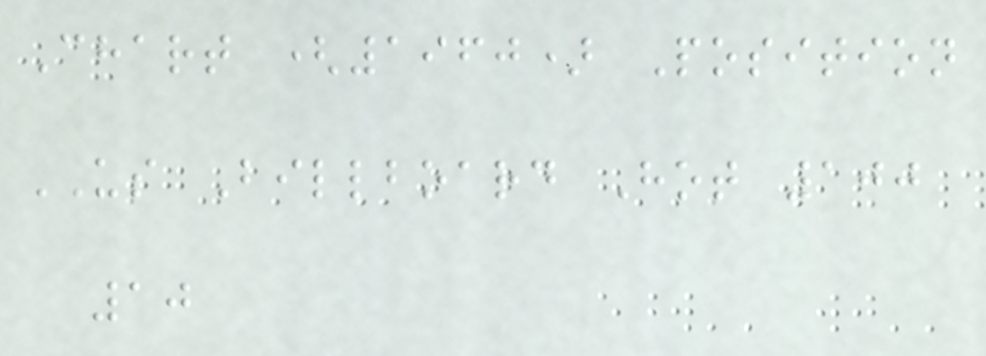Chart (1960) Position
US Billboard Hot 100
10
